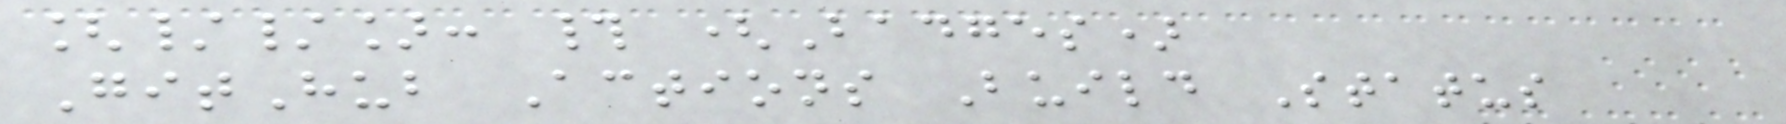[//]: # (Badges)
GitHub Actions Build Status
